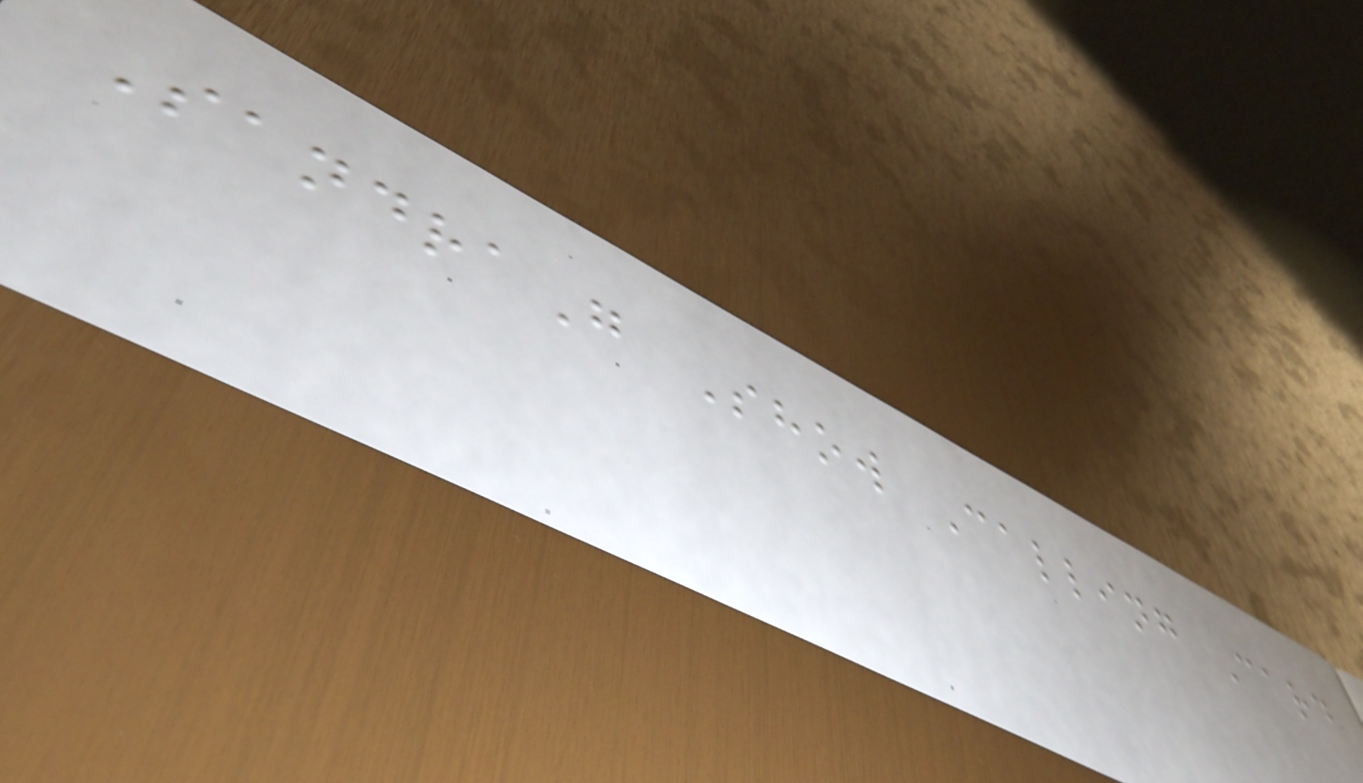SandraG Show Calling Card
